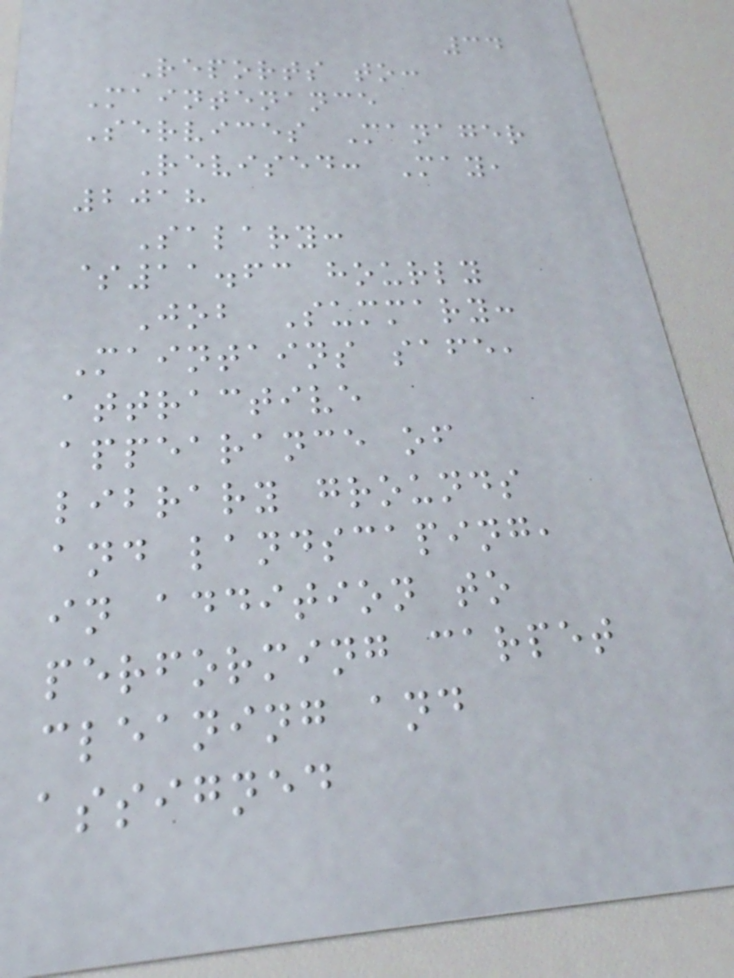34
Reports to:
Maintenance
Services Manager
Revised: May,
2018
Salary:
$11.63 hourly
Job Summary:
Maintains safe,
attractive
appearance of
library grounds
and landscaping,
in addition to
performing carpet
cleaning and
assigned
